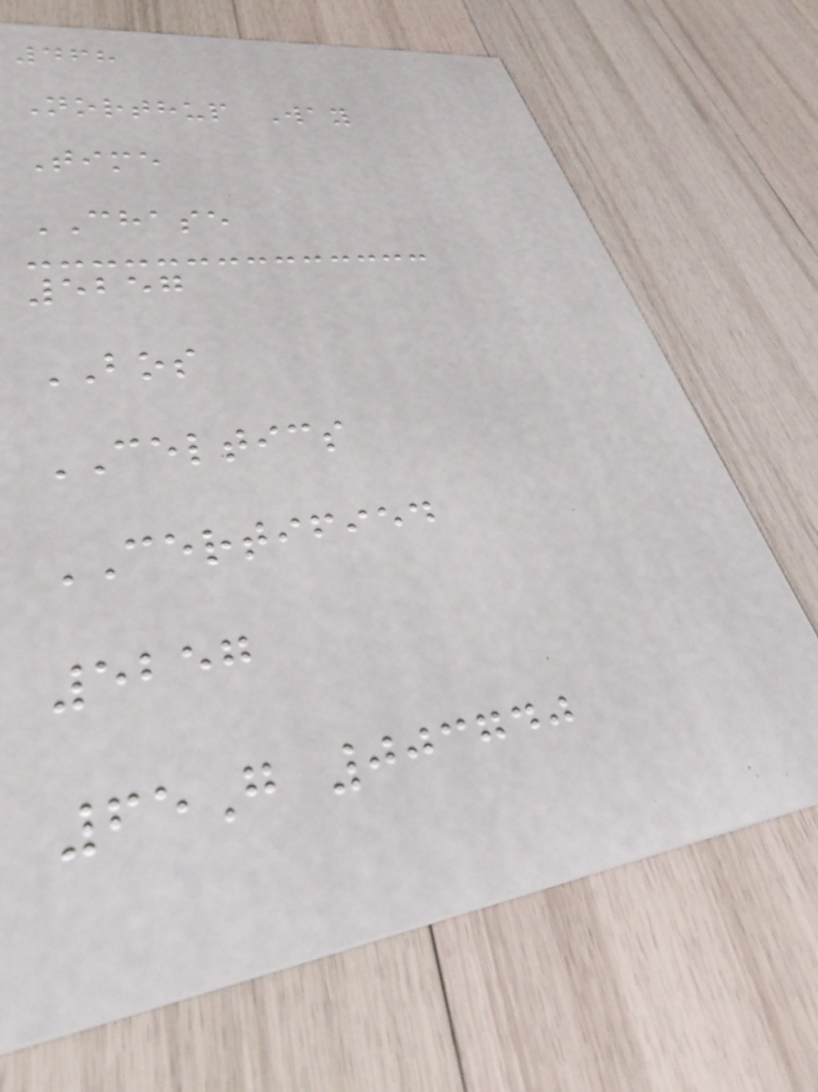468
Northup Way
Time
CHASE
5257
BOS
CELTICS
CERTIFIED
5257
65G 003740
